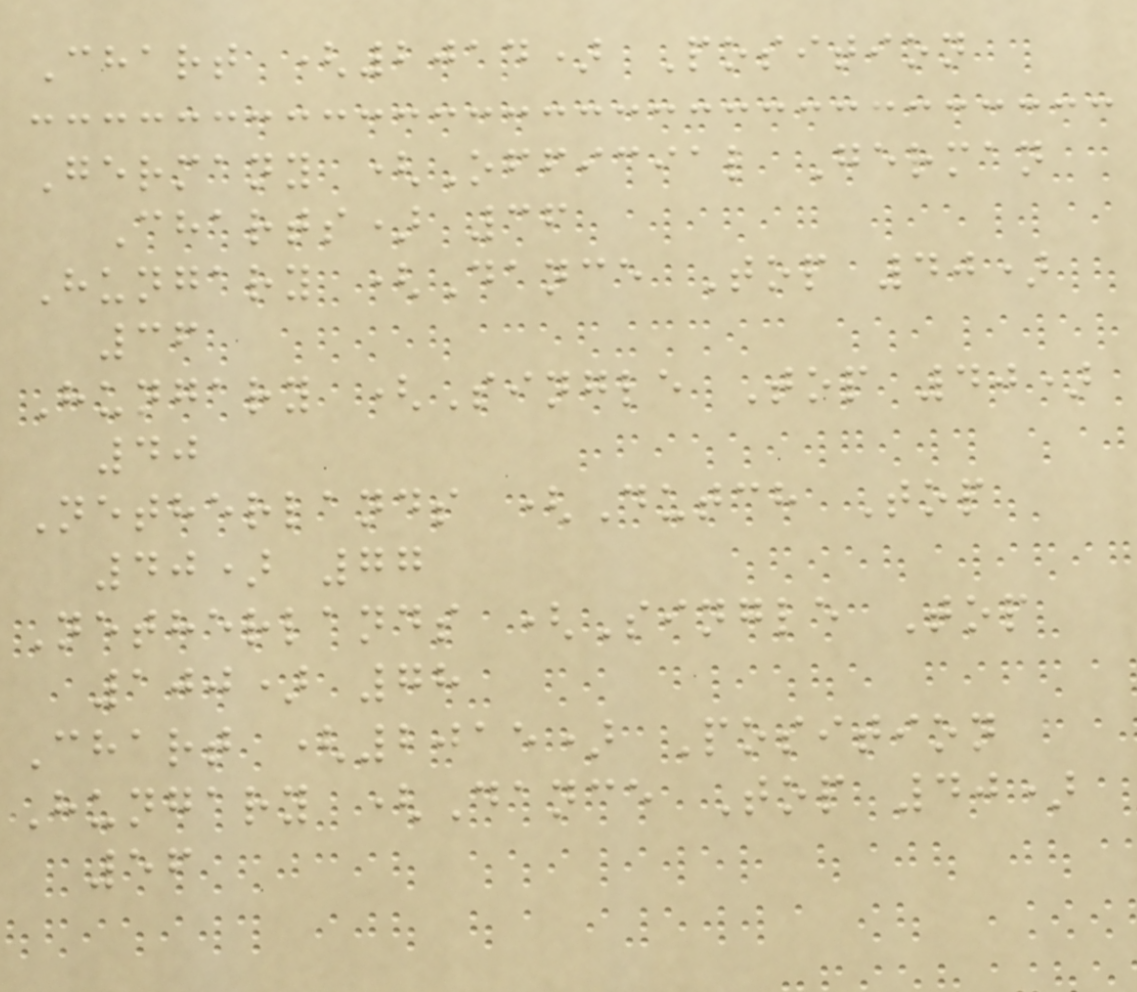Chart (2014) Position
Germany (Official German
Charts) 36
Hungary (Dance Top 40)
36
Hungary (Single Top 40)
40
Netherlands (Dutch Top
40) 77
Netherlands (Single Top
100) 78
Chart (2015) Position
Hungary (Dance Top 40)
56
